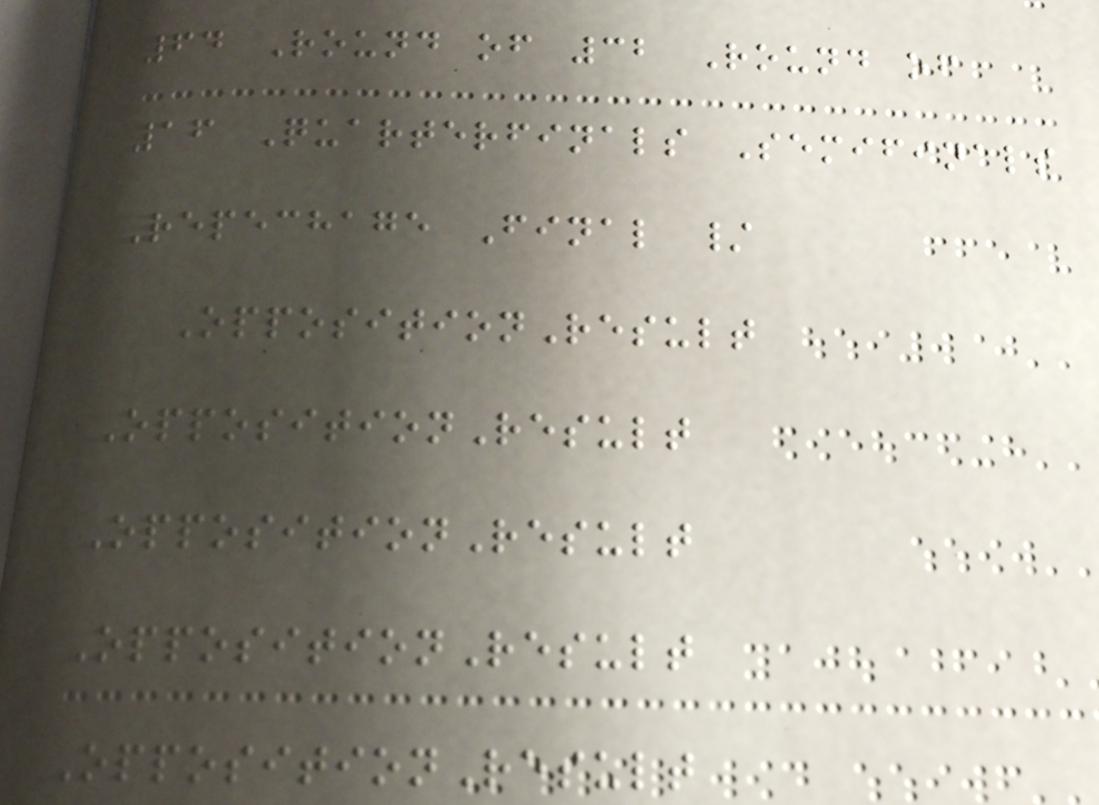64 Round of 32 Round of
16 Quarterfinals Semifinals
Repechage Final /
OppositionResult
OppositionResult
OppositionResult
OppositionResult
OppositionResult
